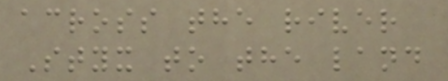across the river
Styx to the land
